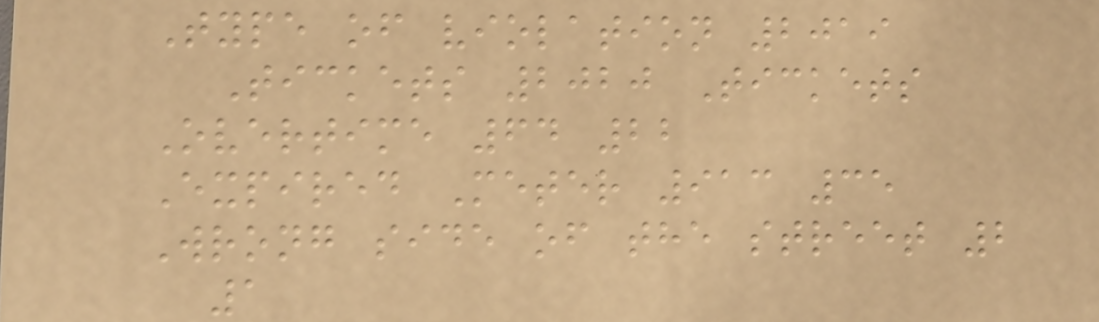Type of violation 2019
Tickets 2020 Tickets
Overtime 64 22
Expired Meter 913 35
Wrong side of the street 2
1
